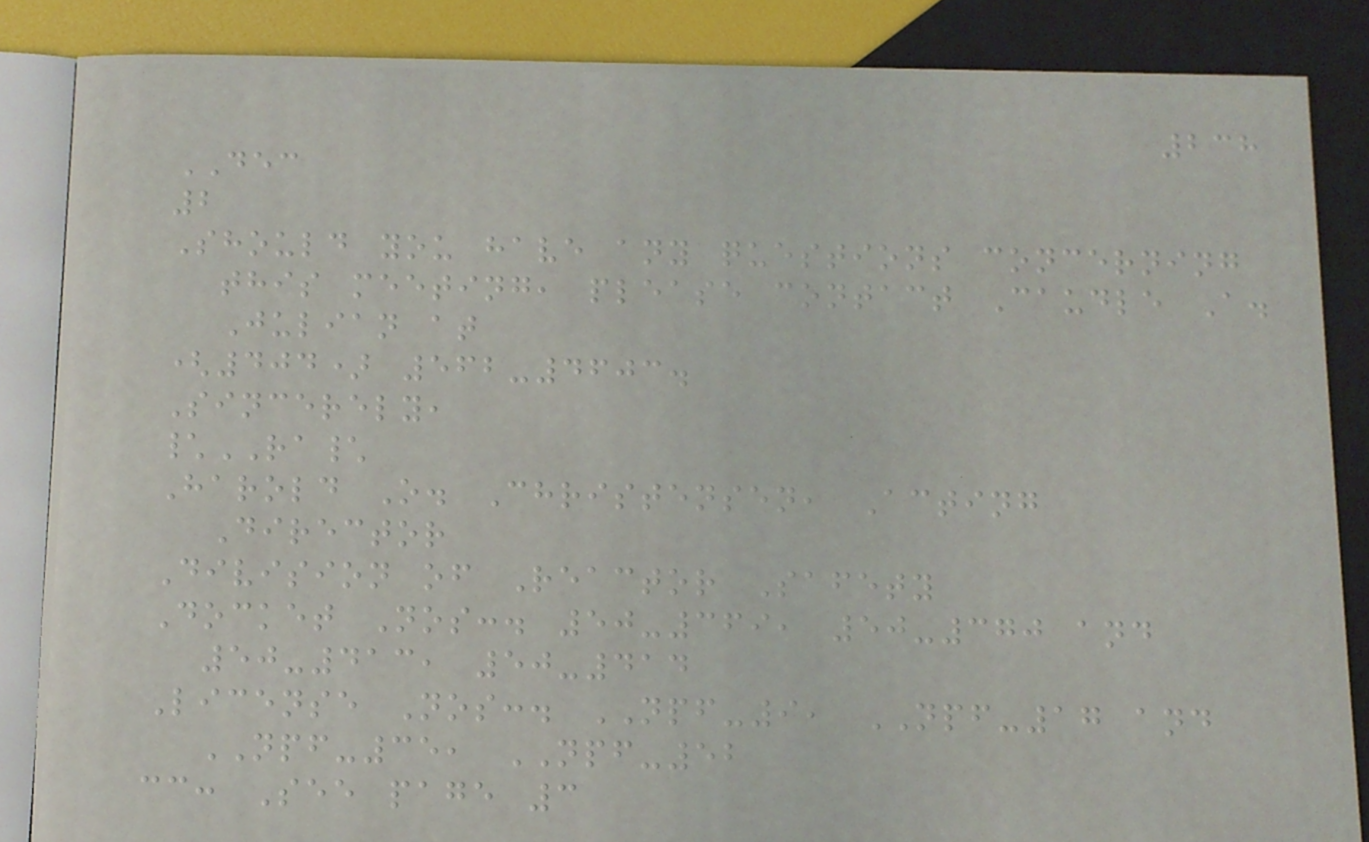238
DEC
2
Should you have any questions concerning
this meeting, please contact Caudle A.
Julian at
(404) 562-4603.
Sincerely,
\RA\
Harold O. Christensen, Acting
Director
Division of Reactor Safety
Docket Nos:. 50-369, 50-370 and
50-413, 50-414
License Nos:. NPF-9, NPF-17 and
NPF-35, NPF-52
cc: See page 3
